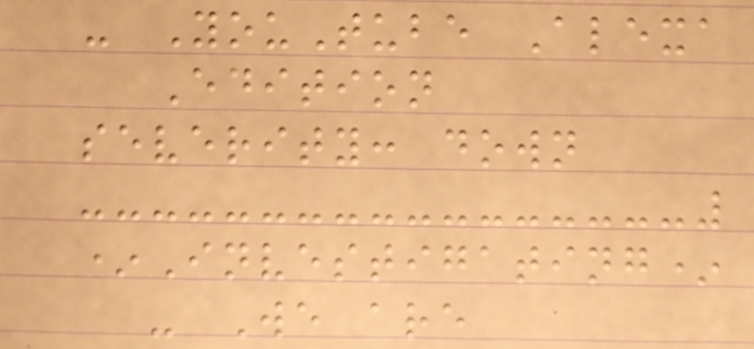- YouTube Alexa
Edition
severity: down
*Investigating*
- We are
